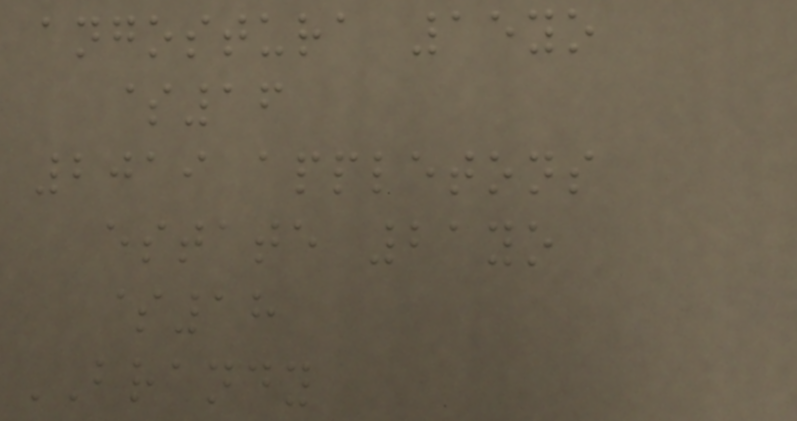angostura 15yo
$16
2019 appletons
estate 21yo
$18
BRANDY
